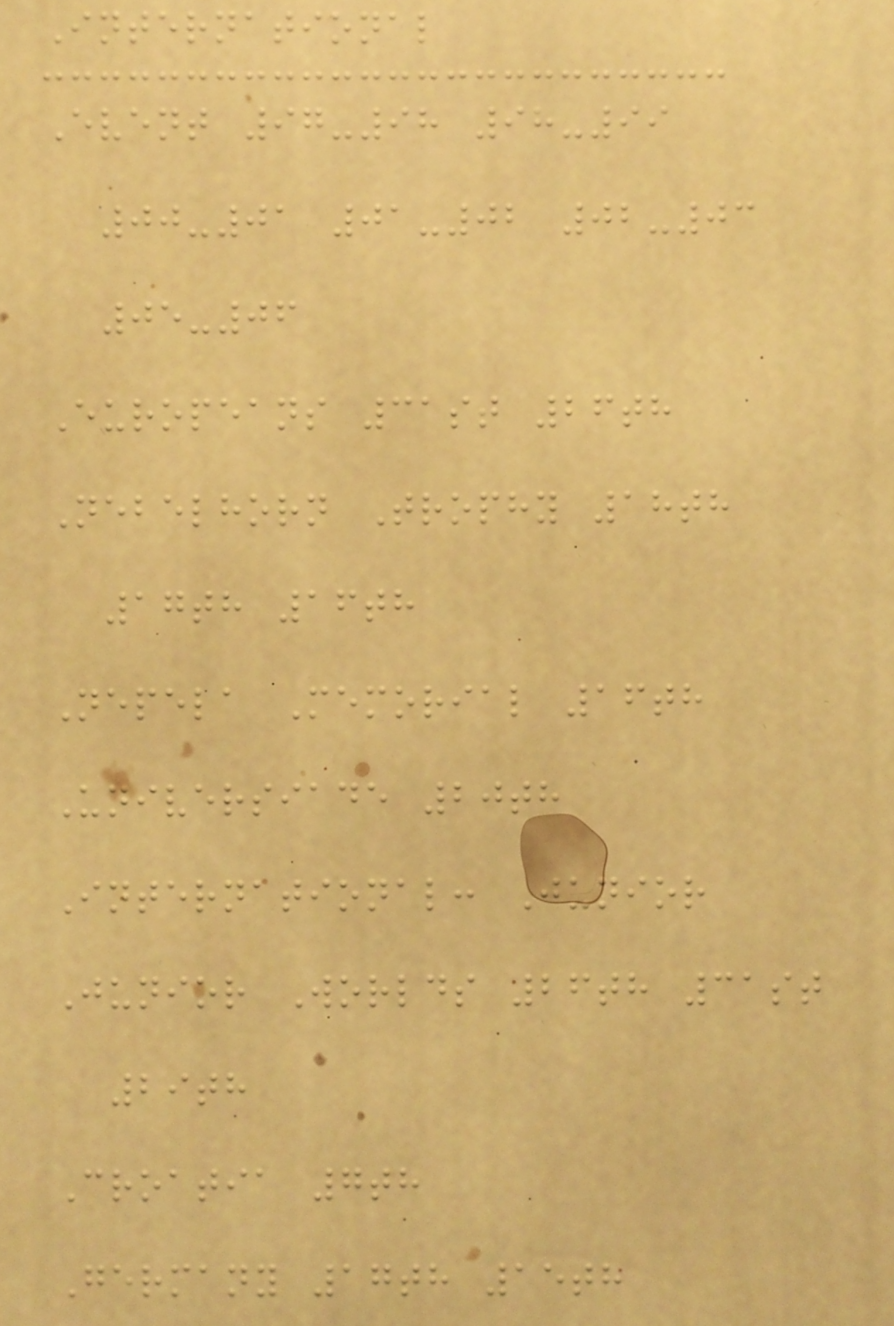International
Event 97-98 98-99
00-01 01-02 02-03
05-06
Europeans 31st 26th
Nebelhorn Trophy 18th
17th 16th
Nepela Memorial 16th
Universiade 20th
International: Junior
Junior Worlds 26th 31st
29th
Croatia 7th
Germany 17th 15th
